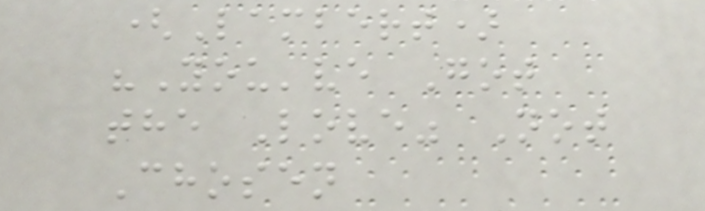(Lambert)
"You've Got
the Love" Not
Chosen
